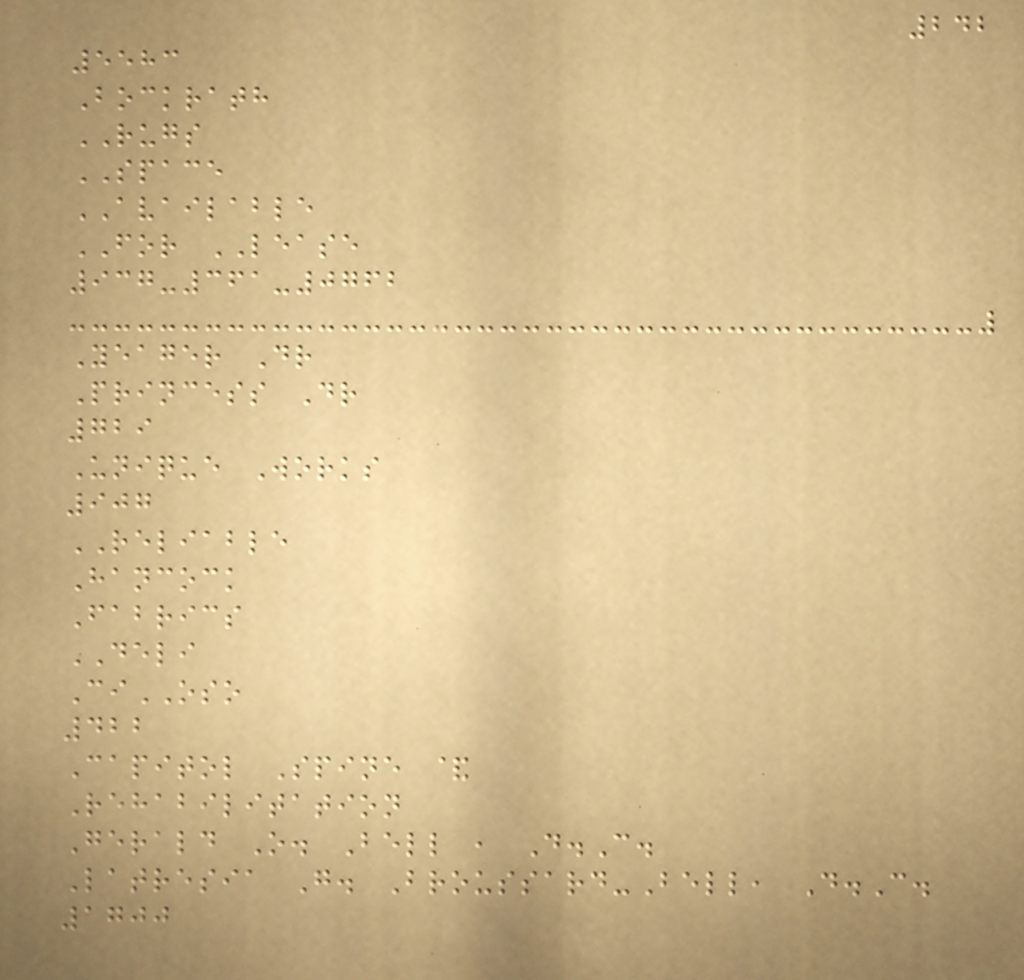242
5583
Bockrath
RUGS
SPACE
AVAILABLE
FOR LEASE
937-361-0762
Yeager Dr
Princess Dr
729
Unique Works
907
RELIABLE
Hancock
Fabrics
DELI
CiOSO
422
Capitol Spine &
Rehabilitation
Gerald O. Bell , D.C.
Latresia G. Broussard-Bell, D.C.
1700
